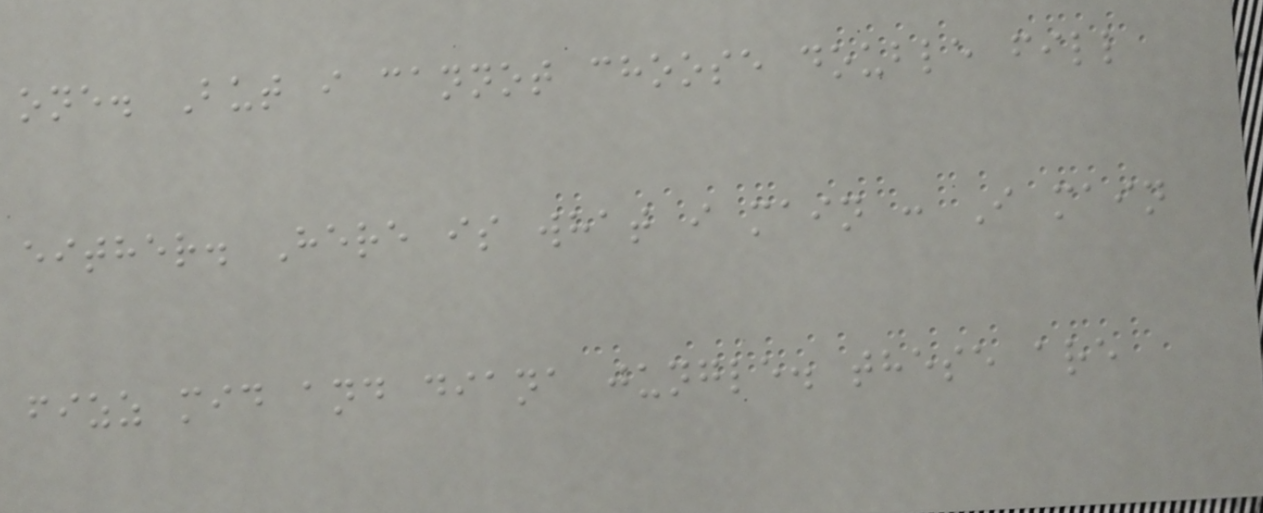one. But i cannot choose double fill
either. Here is what i main : I main
fizz mid and diana jungle. these are
